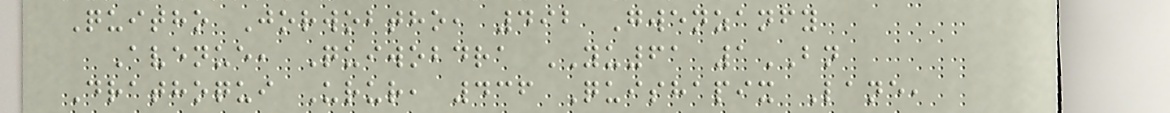Quitho Jorwobtho, 492 Gwenzanfy
Avenue, Quiwobdra YU61 1BN
Drathoqui Urur, 436 Quishapix Lane,
